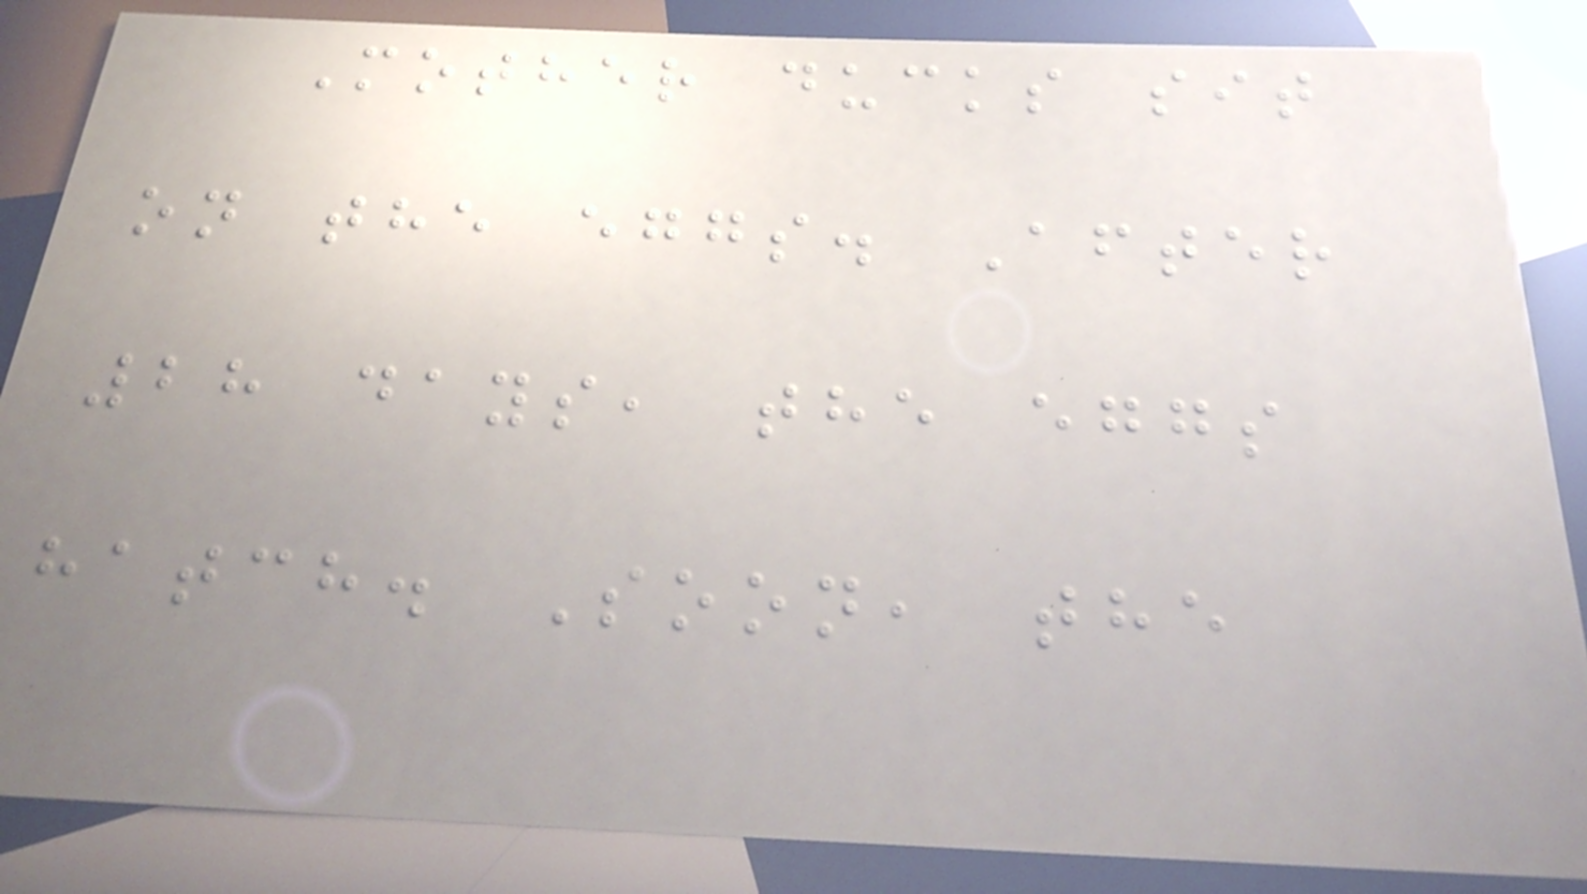Mother ducks sit
on the eggs. After
28 days, the eggs
hatch. Soon, the
